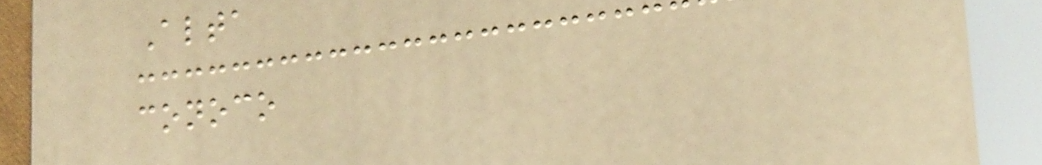Alta
conoco
